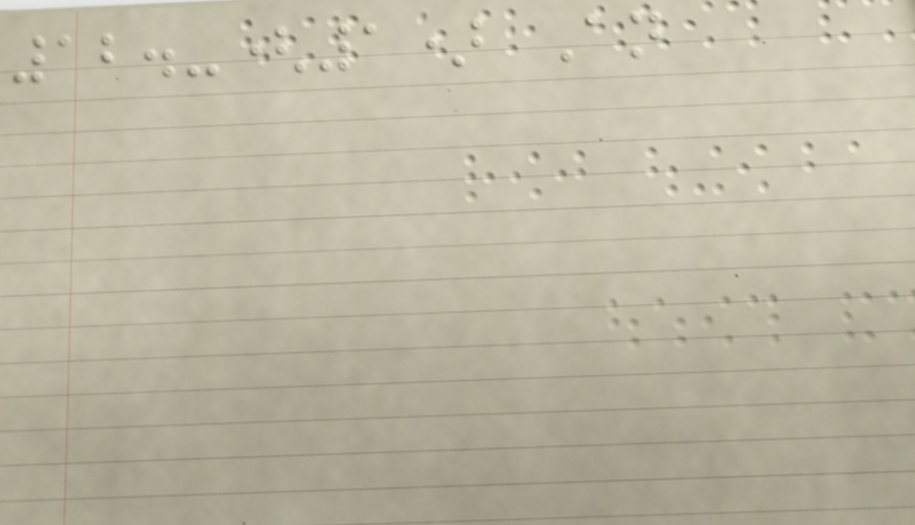12.-(1) An
